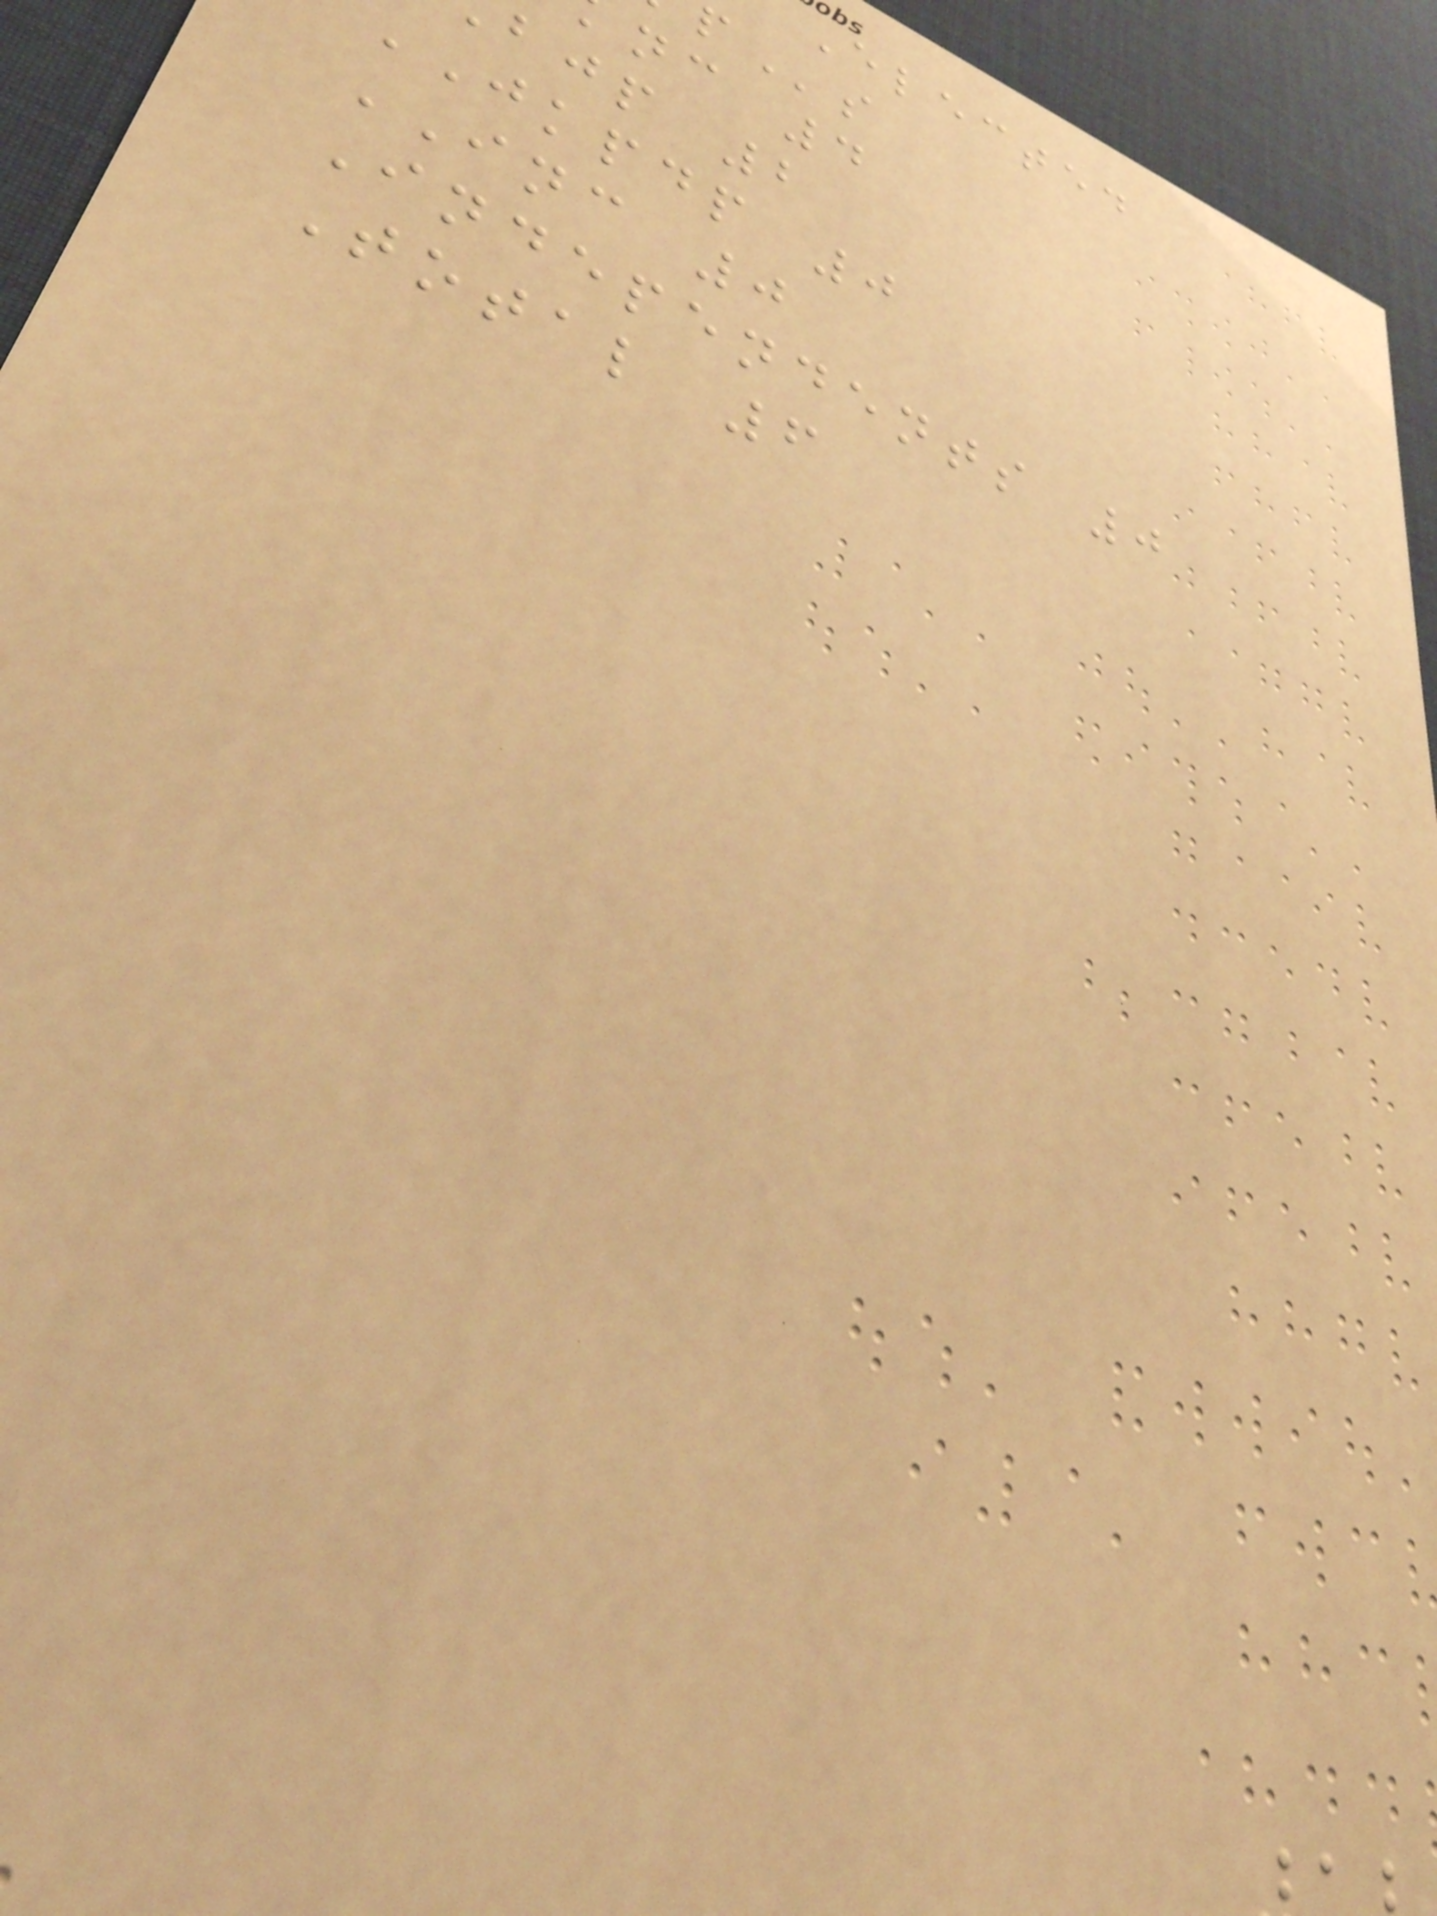Elected
nc 4
bjp 2
jkpdp 0
INC 0
Independents 0
Total 6
